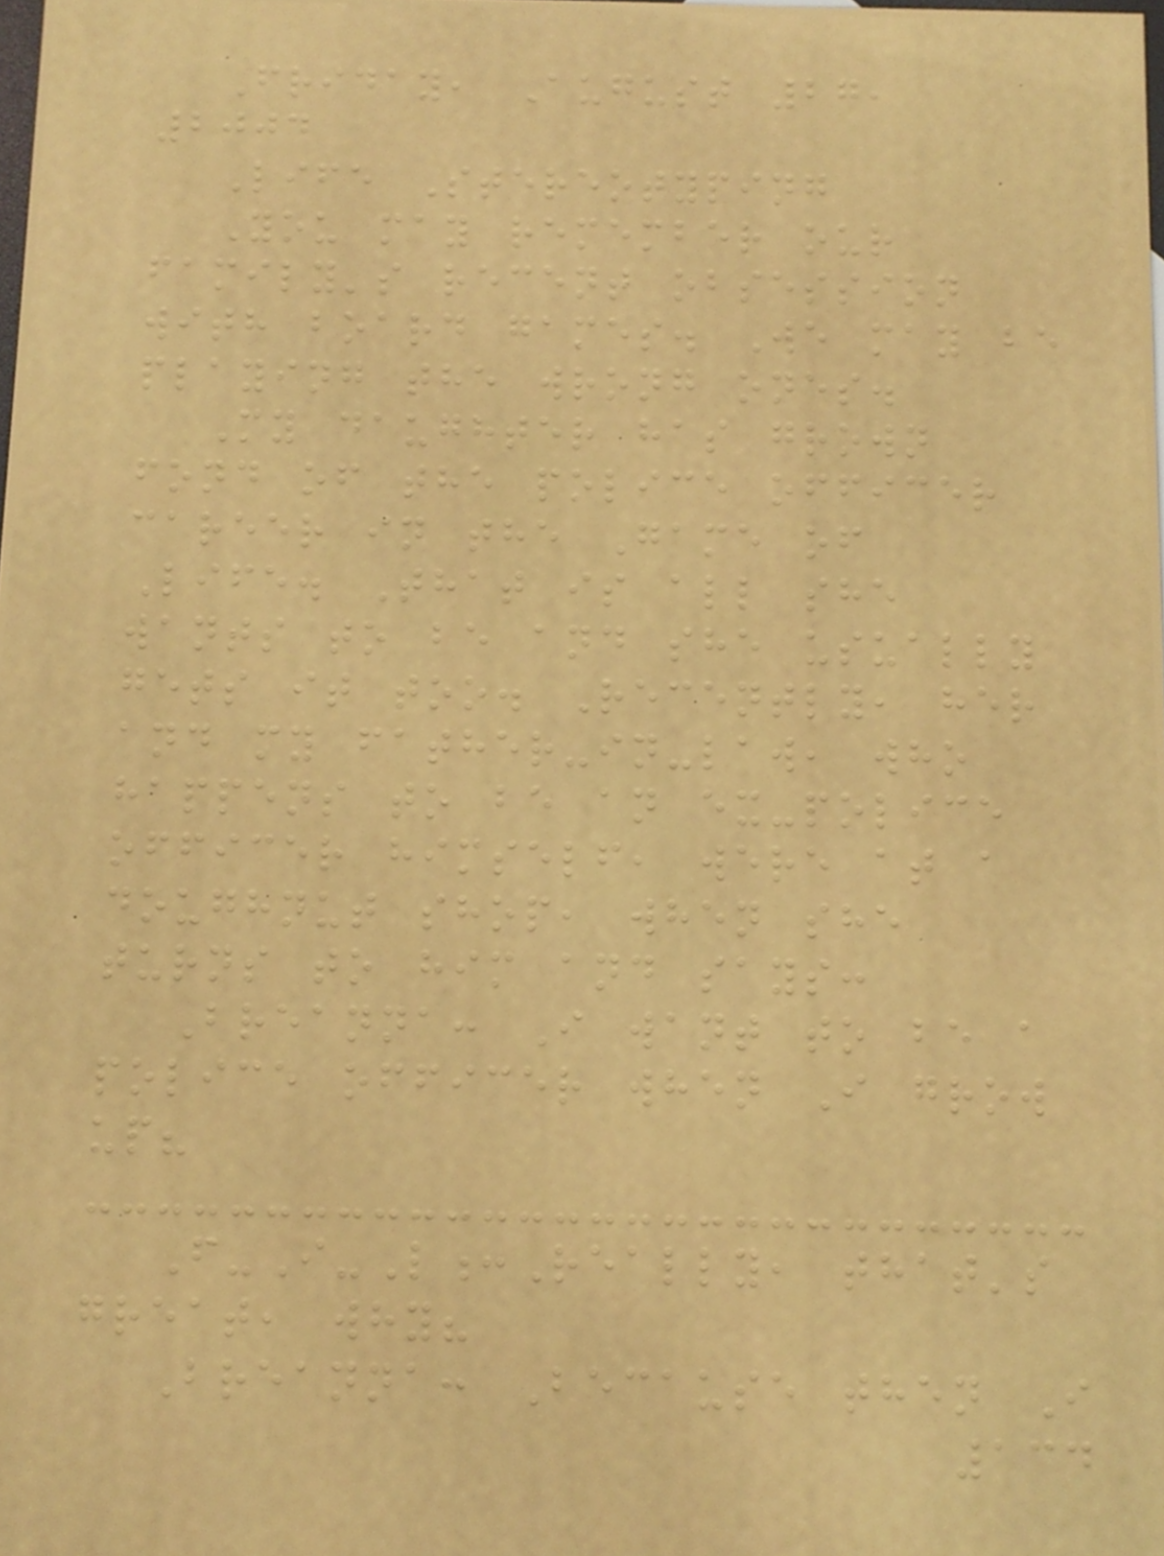Friday, August 27,
2004
Life Stereotyping
You may remember our
family's recent obsession
with board games. We may be
playing the wrong ones.
My daughter has grown
fond of the police officer
career in the Game of
Life. That is all she
wants to be and she usually
gets it too. Recently, her
and my father-in-law, who
happens to be an ex-police
officer himself, were at a
doughnut shop, when she
turns to him and says:
Breanna: I want to be a
police officer when I grow
up?
F-I-L:Really, that's
great, why?
Breanna: Because then I
134
